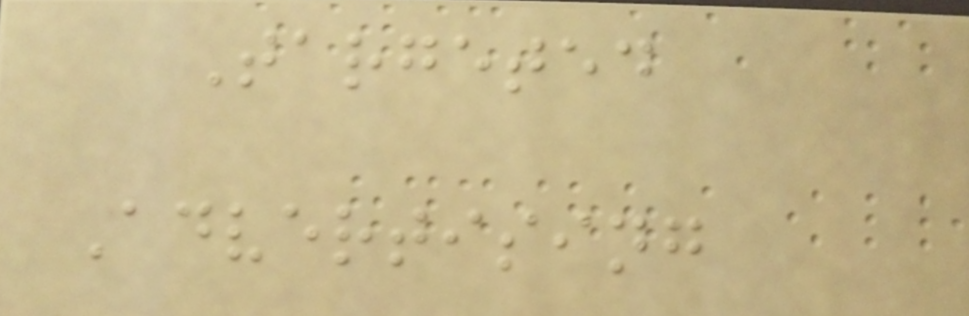Targeted
Advertising
